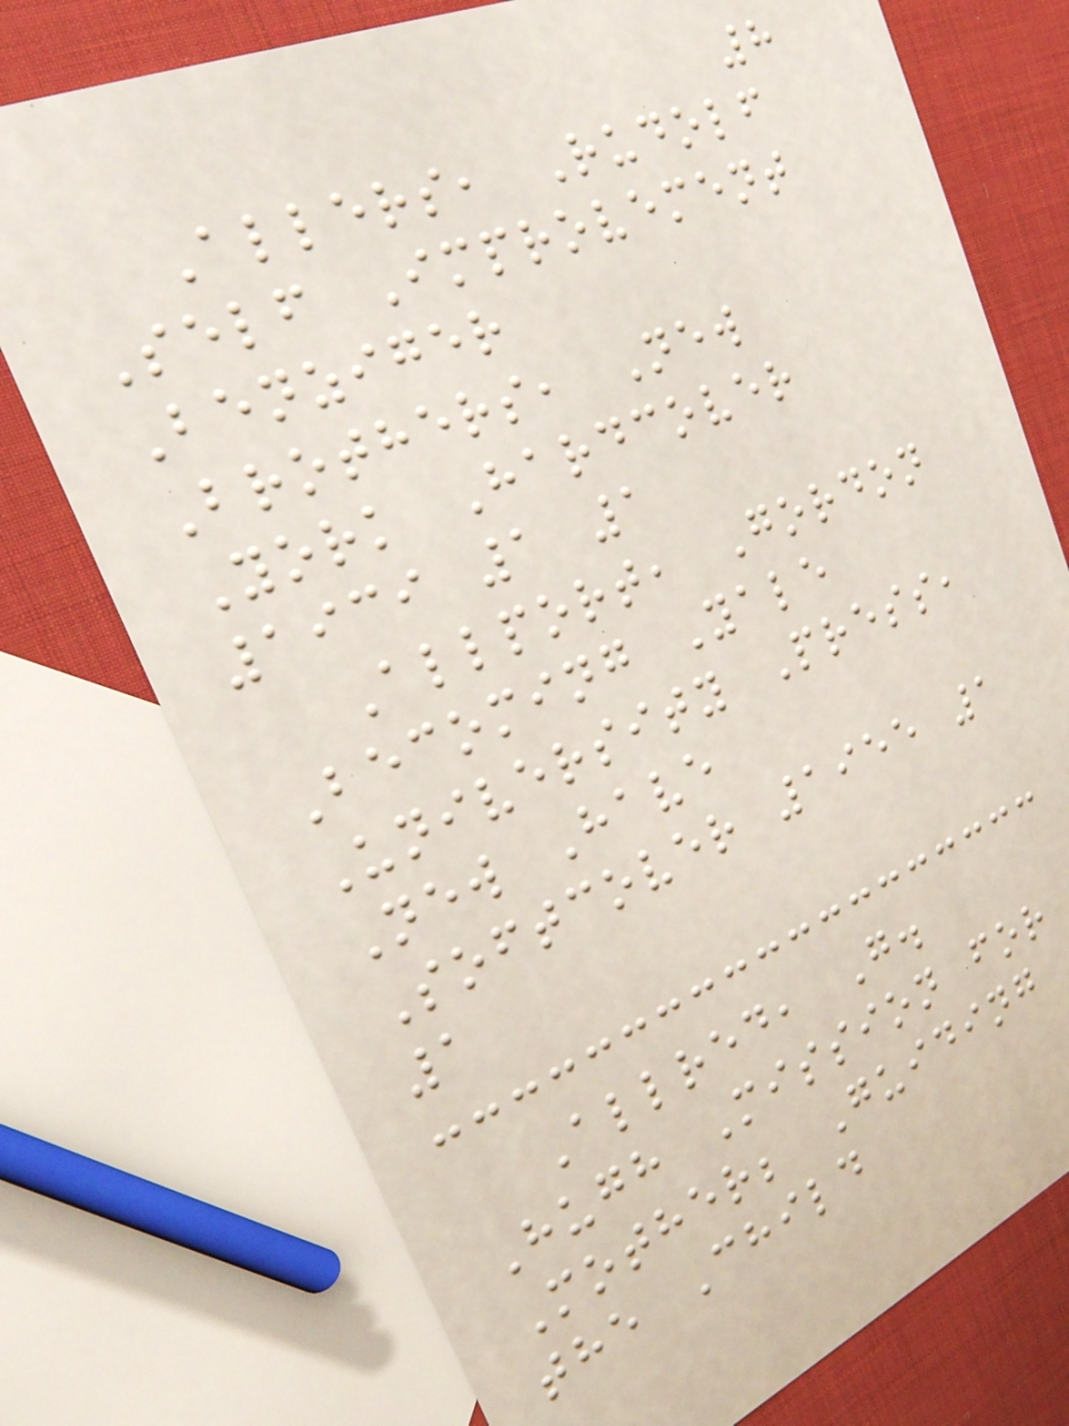8
Allers, Rudolf
Self Improvement
Benziger
Brothers, New
York Hardcover
1939 1 1
Allport, Gordon
Becoming Yale
University Press,
New Have
Softcover 1955 1
1
Allred, G.
Hugh Mission for
Mother; Guiding
the Child
